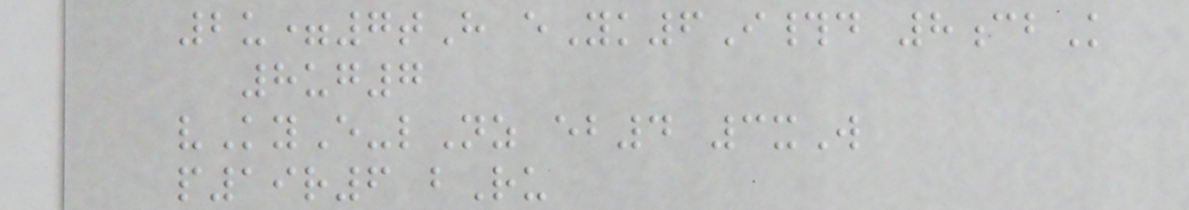2u=7tH eYk6I#d 8cbK
8ug7
vKyE-lNz eb4 3xW
p19r6 bRu
